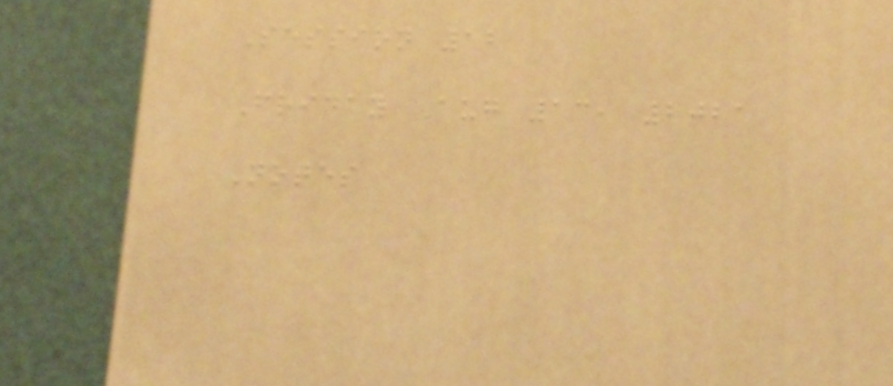Session 12
Friday Aug 13, 2021
Notes
